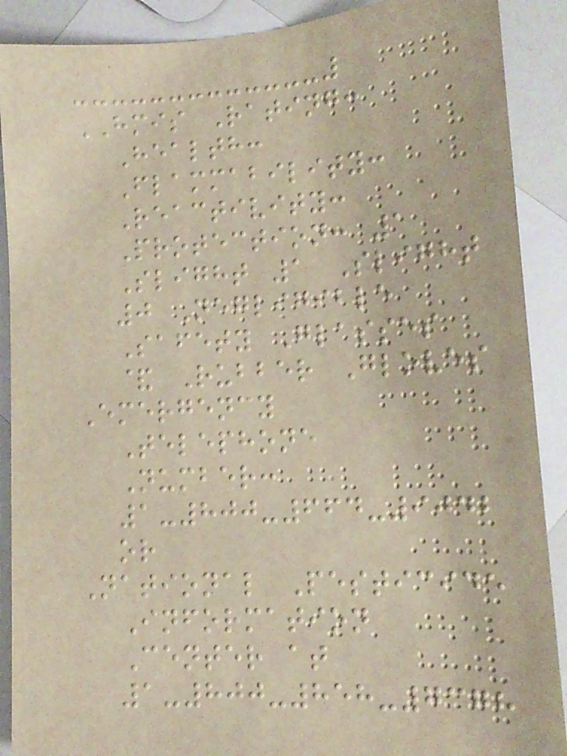HMIS Rating:
Health:
Flammability:
Reactivity:
Protection: 1
Slight 1 Slight
0 Negligible
Safety Glasses
& Rubber Gloves
Emergency
Telephone
Number:
1-800-664-9042
or
National Pesticide
Information
Center at
1-800-858-7378
